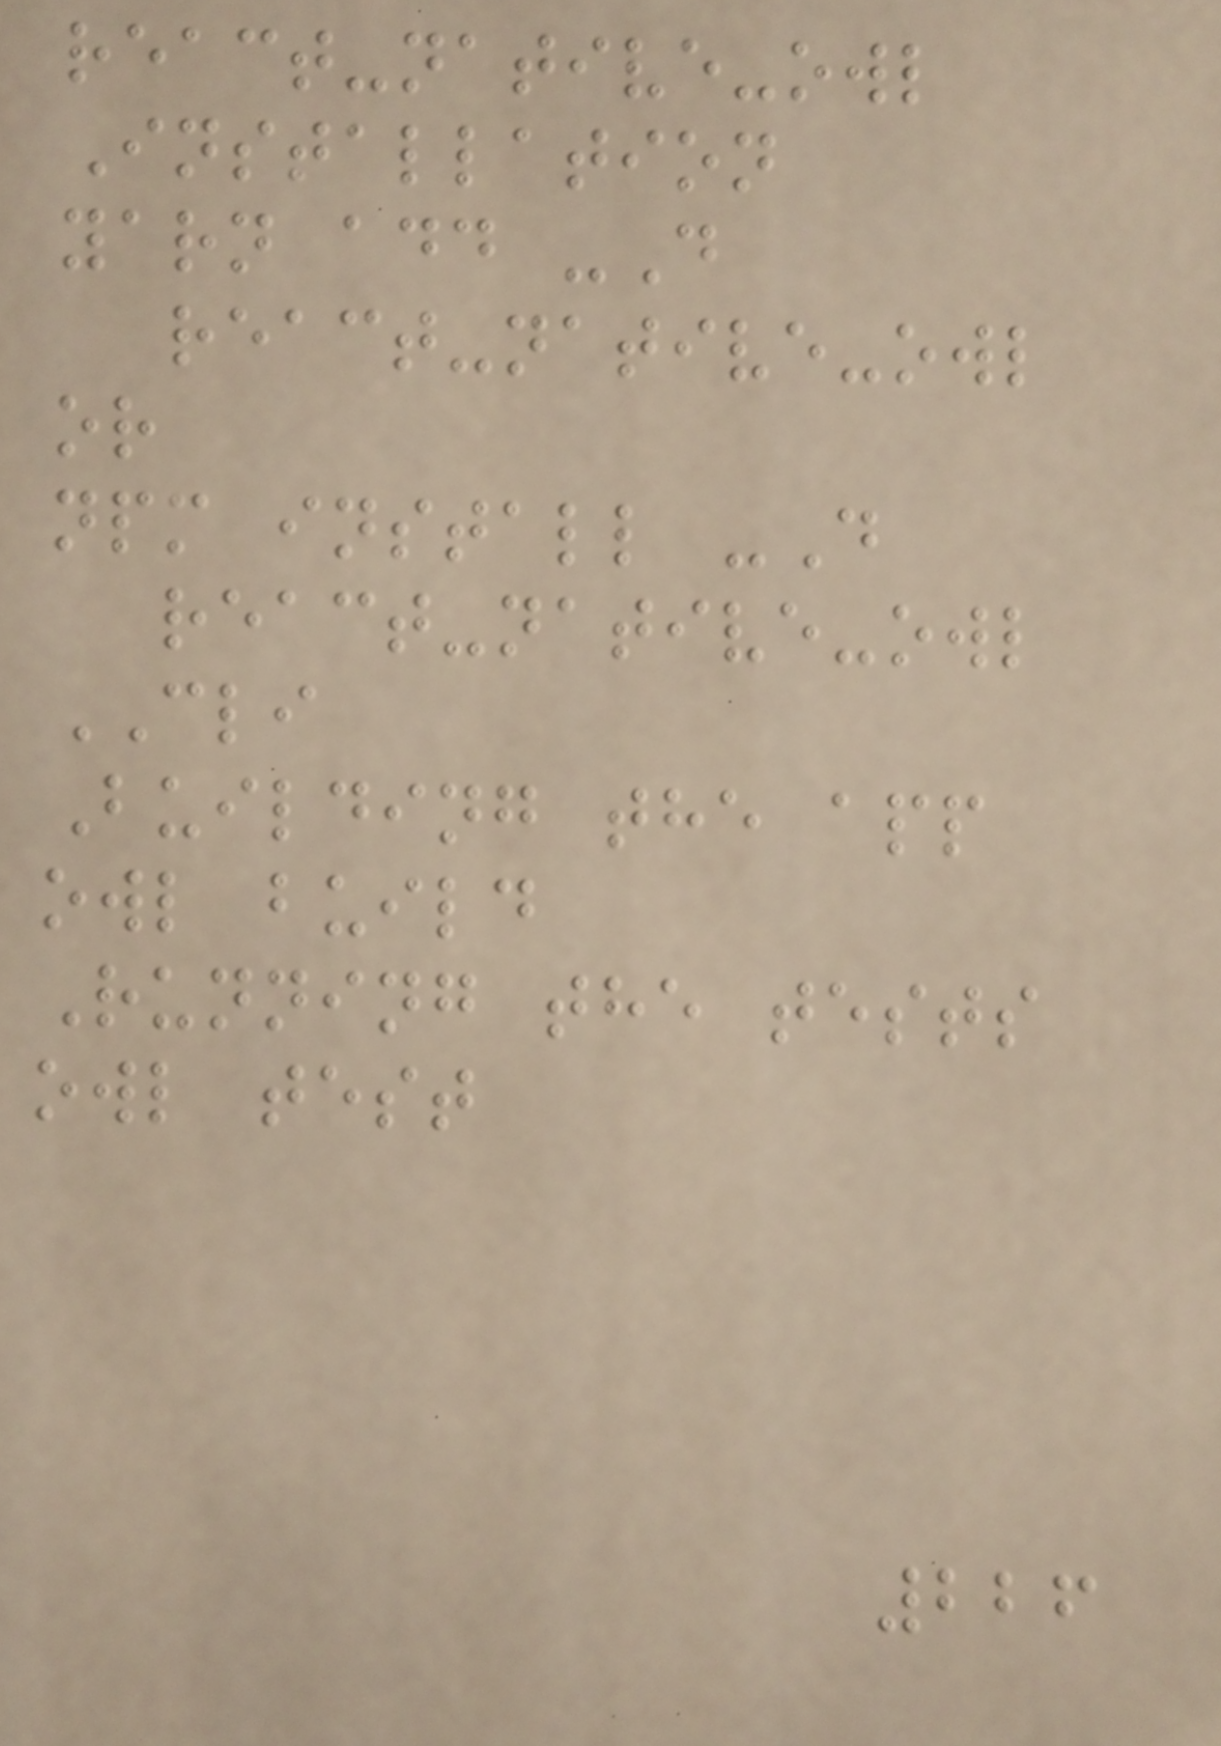react-native-owl
Installation
yarn add -D
react-native-owl
or
npm install -D
react-native-owl
CLI
Building the app
owl build
Running the tests
owl test
226
